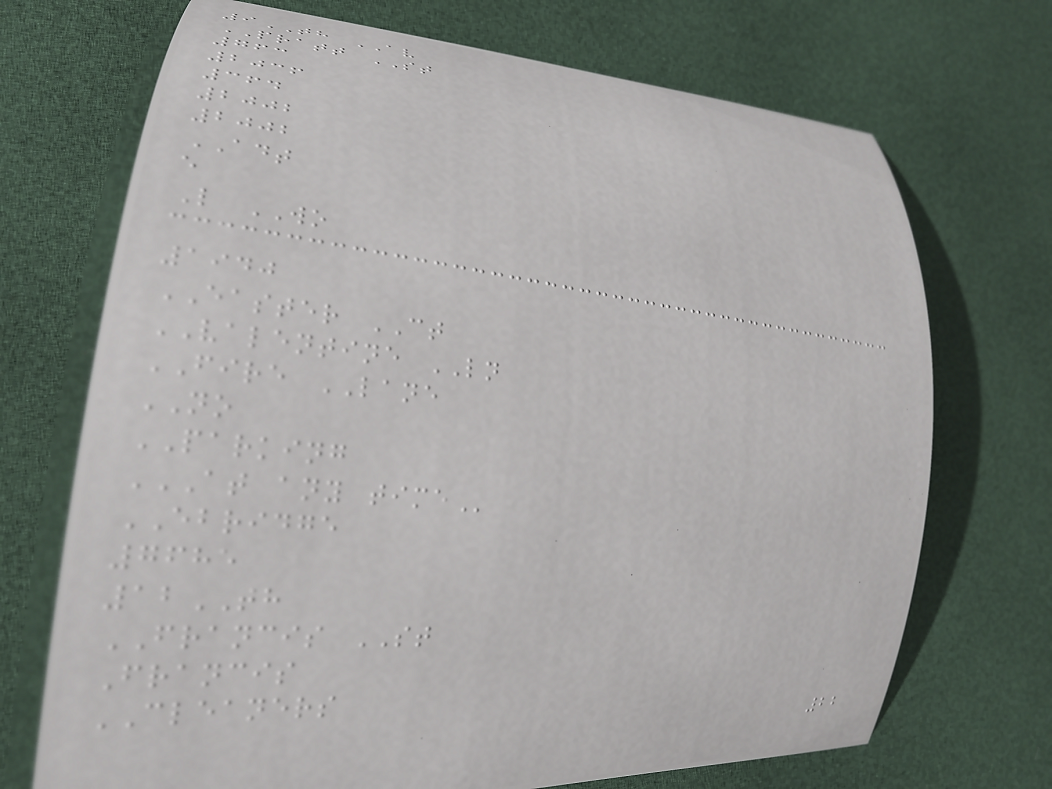9TH AV
PRATT ST
763
2036
364
2002
2002
ADT
e
L WO
1940
EASTER CT
VALENTINE LN
FIRE LANE
NO
PARKING
AT ANY TIME
EBRIDGE
7685
12TH
FRANCIS ST
Francis
CLEANERS
22
